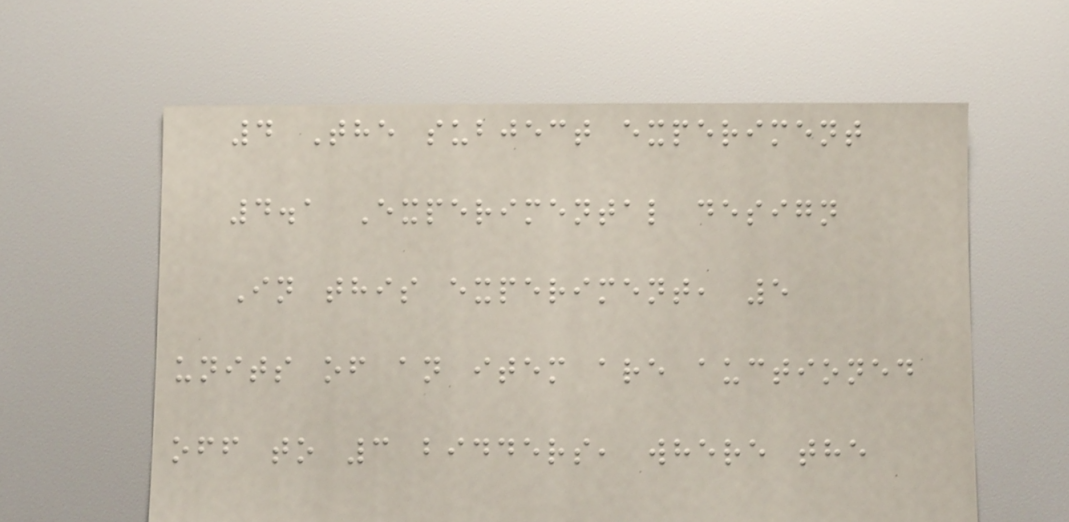4 The subject experiment
4.1 Experimental design
In this experiment, 5
units of an item are auctioned
off to 3 bidders, where the
